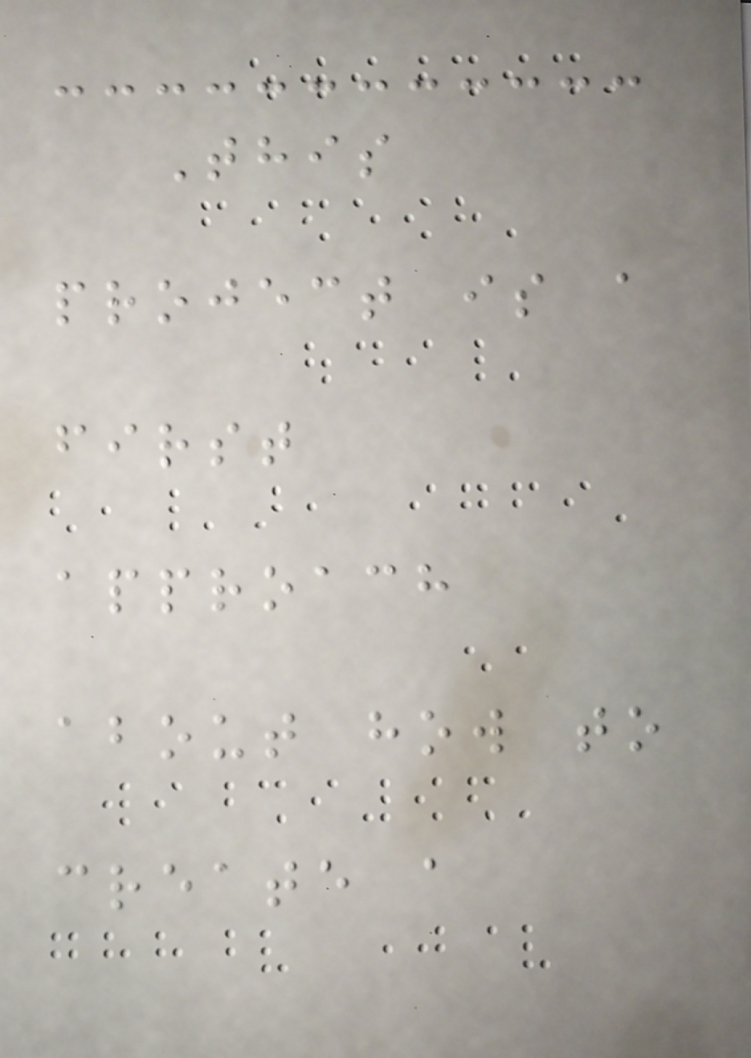This
project is a
first
approach
about how to
create a
